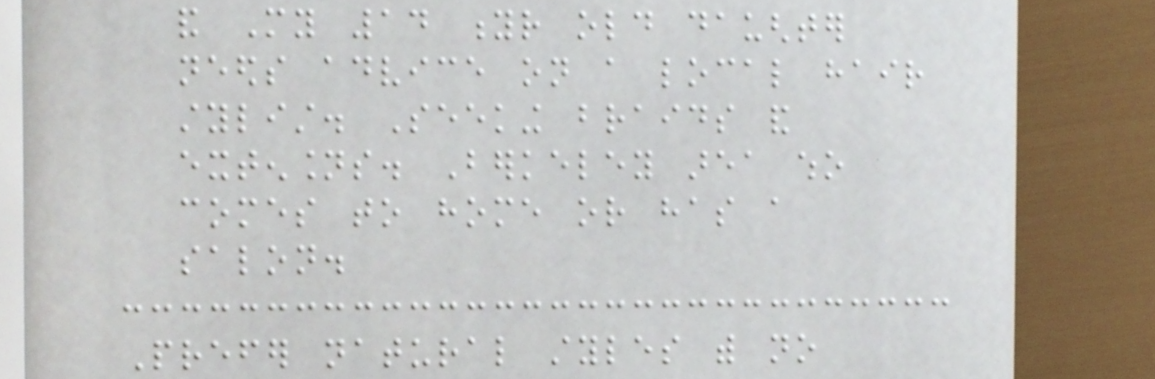and My 14 yr old daughter
needs advice on a local hair
stylist. Seeking braids and
extensions. Berkeley area who
comes to home or has a
salon.
Prefer natural styles with no
